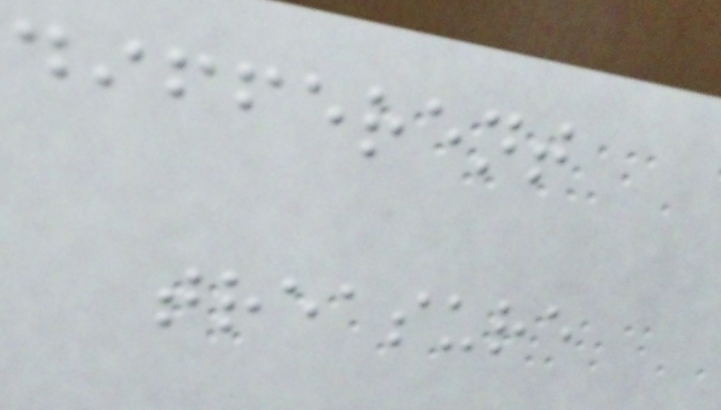different
treasure
